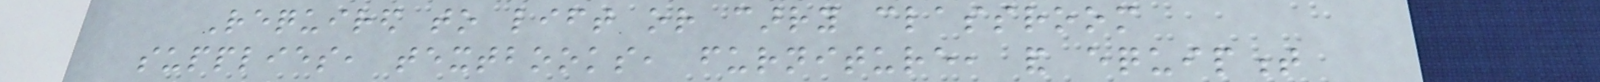Required to lift or carry classroom
supplies, textbooks, furniture, and equipment
